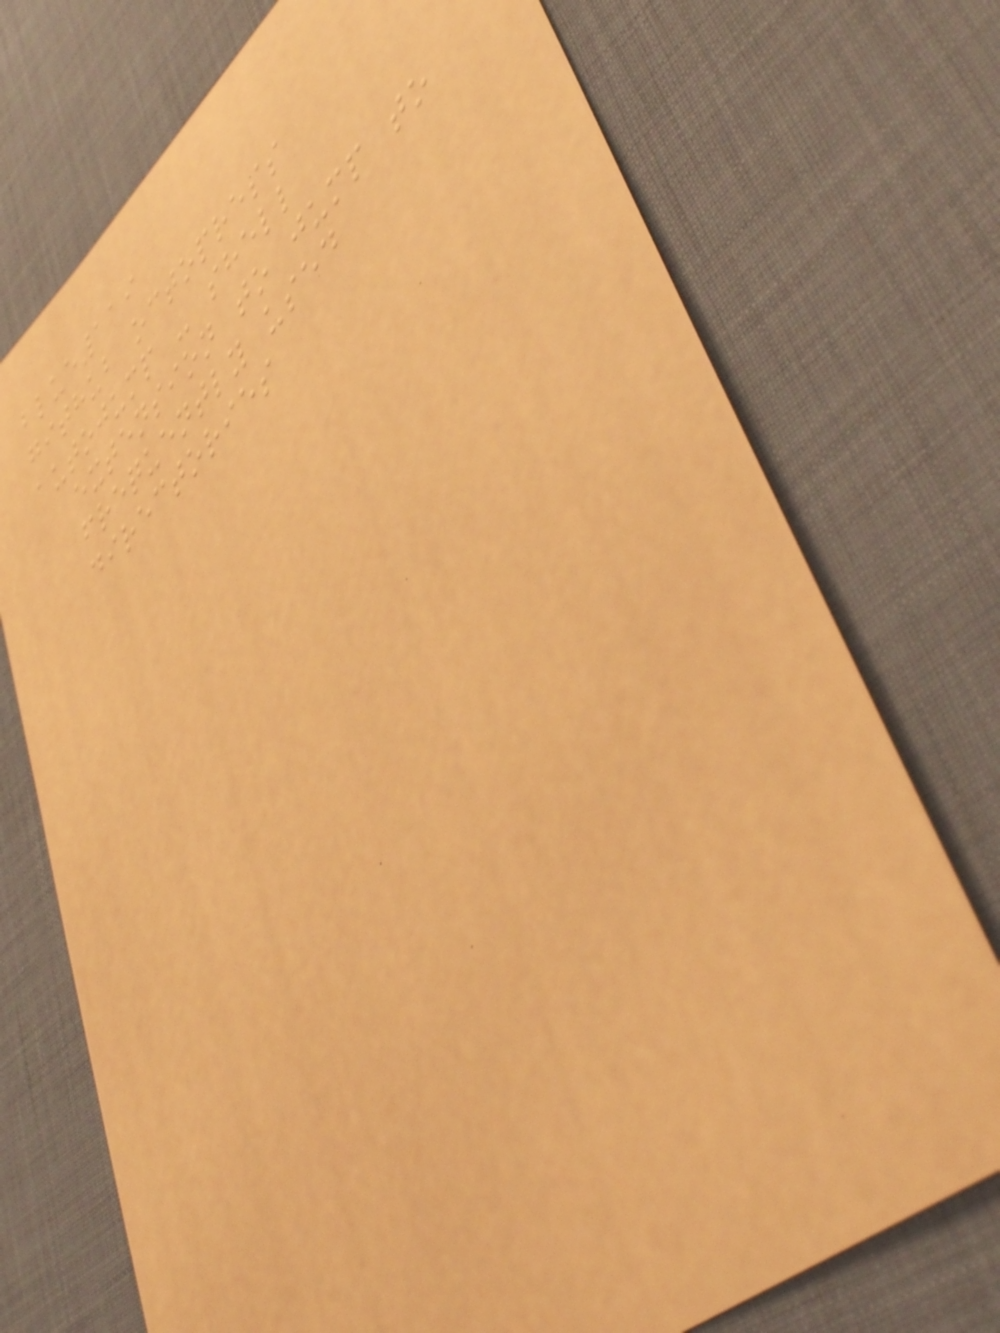blue119
github octopress
autojump - shell
extension to jump to
frequently used
directories
